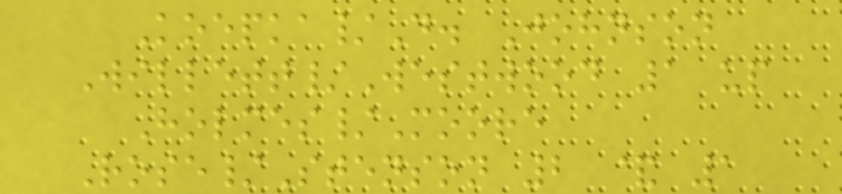Koepka/D. Johnson
Willett/Westwood 1 up
Holmes/Moore
Rose/Stenson 2 & 1
